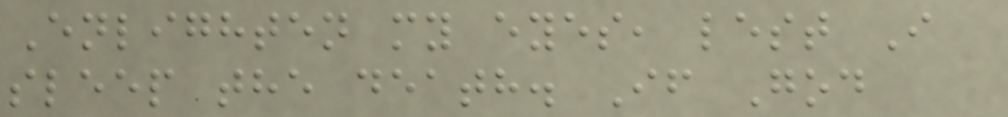Enlighten my eyes, lest I
sleep the death. If God
